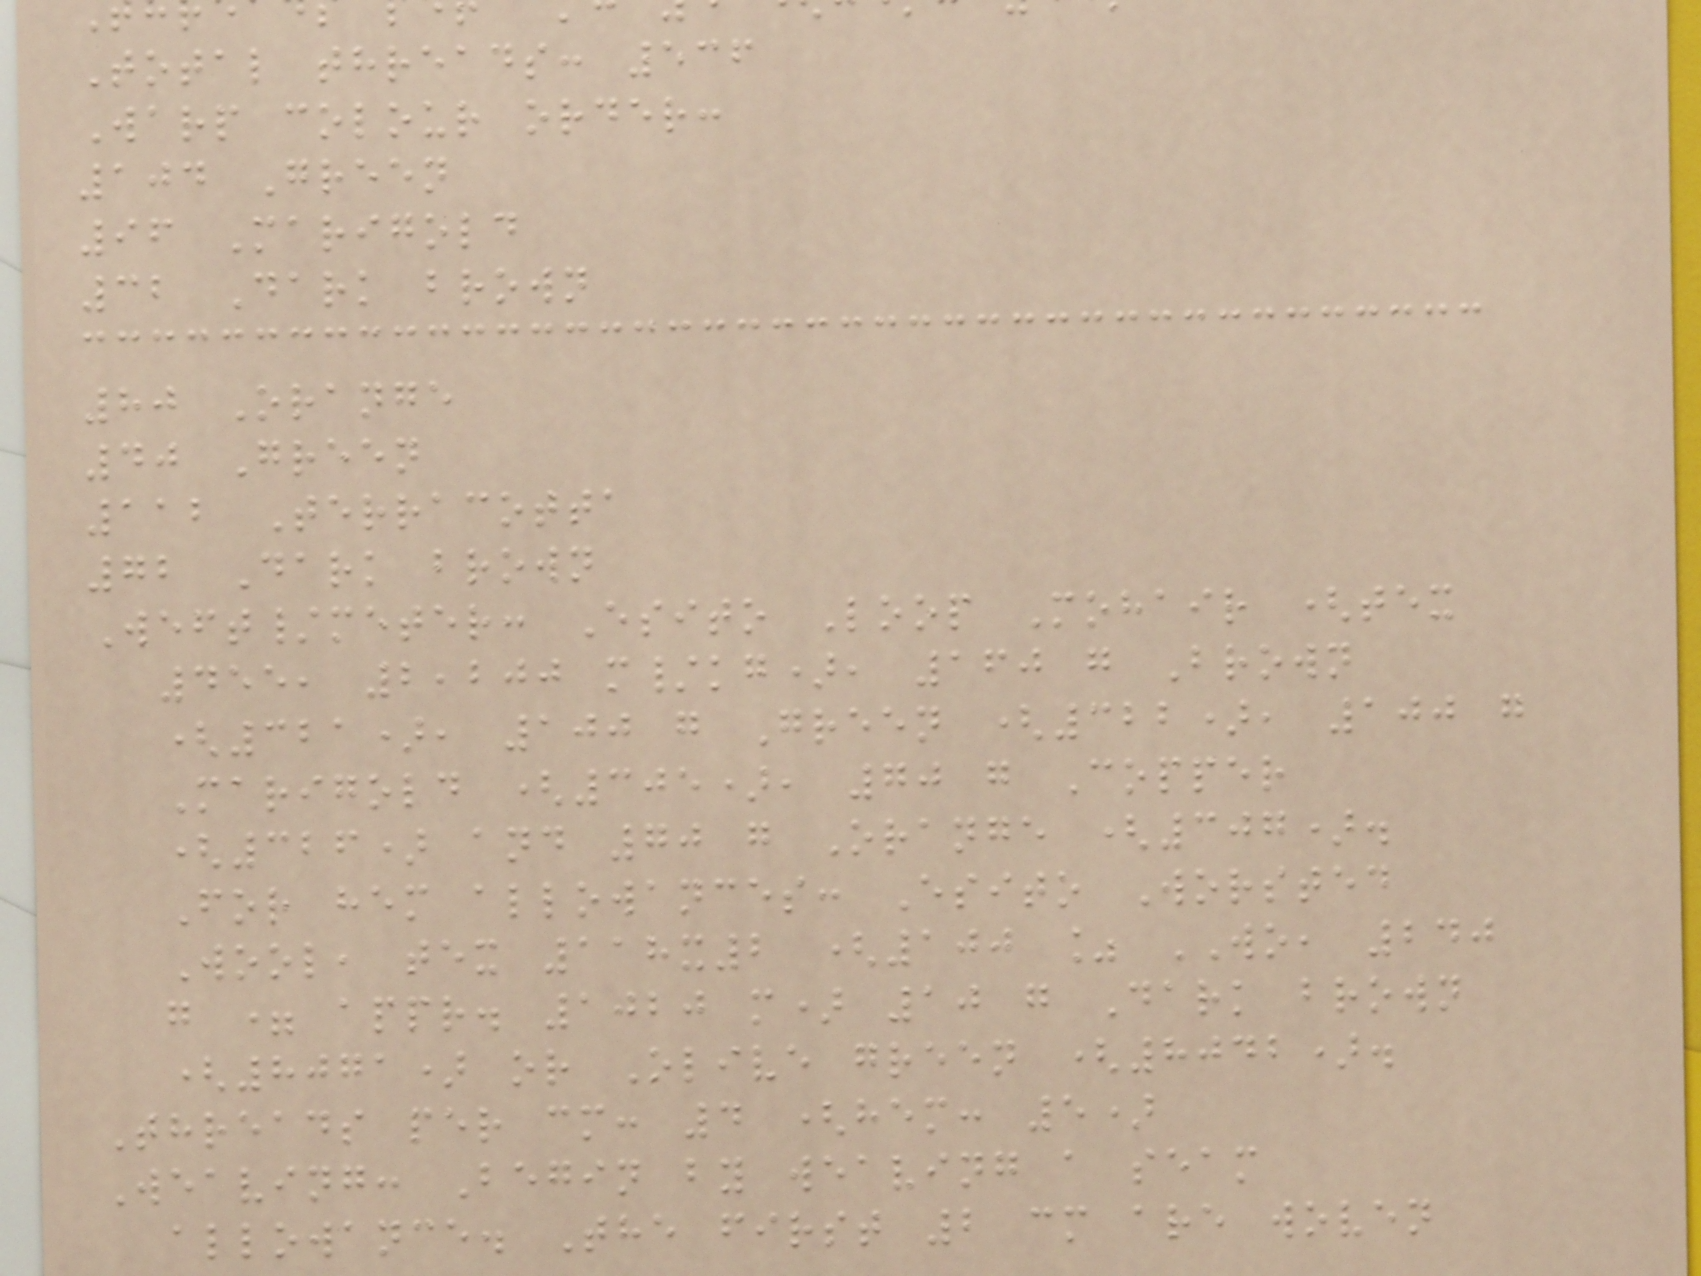Total threads: 536
Warp colour order:
104 Green
96 Marigold
32 Dark brown
80 Orange
40 Green
112 Terracotta
72 Dark brown
Weft/meter: Esito Loop Mohair (tex
455, 2,200 m/kg), 160 g Brown
(321), 100 g Green (322), 100 g
Marigold (305), 70 g Copper
(326) and 70 g Orange (307).
For hem allowances: Esito Worsted
Wool, tex 118x2 (100 % WO, 240
g = appr. 1020 m) 10 g Dark brown
(8071) or Olive green (8042).
Threads per cm: 4 (hem: 5)
Weaving: Begin by weaving a seam
allowance. The first 2 cm are woven
